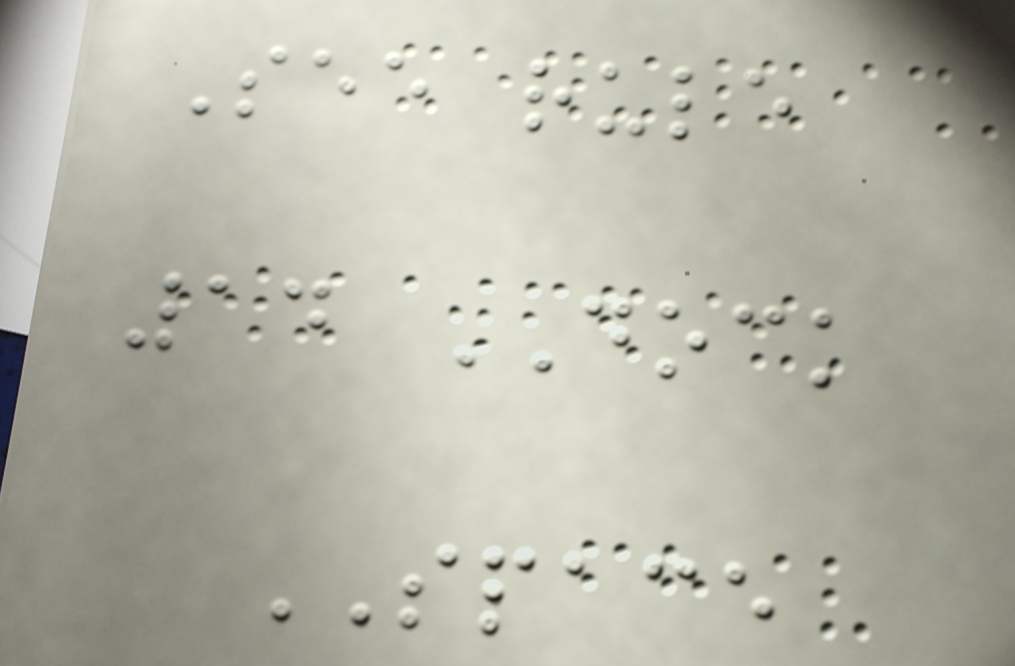See rule
14 DOCK
SPACE
